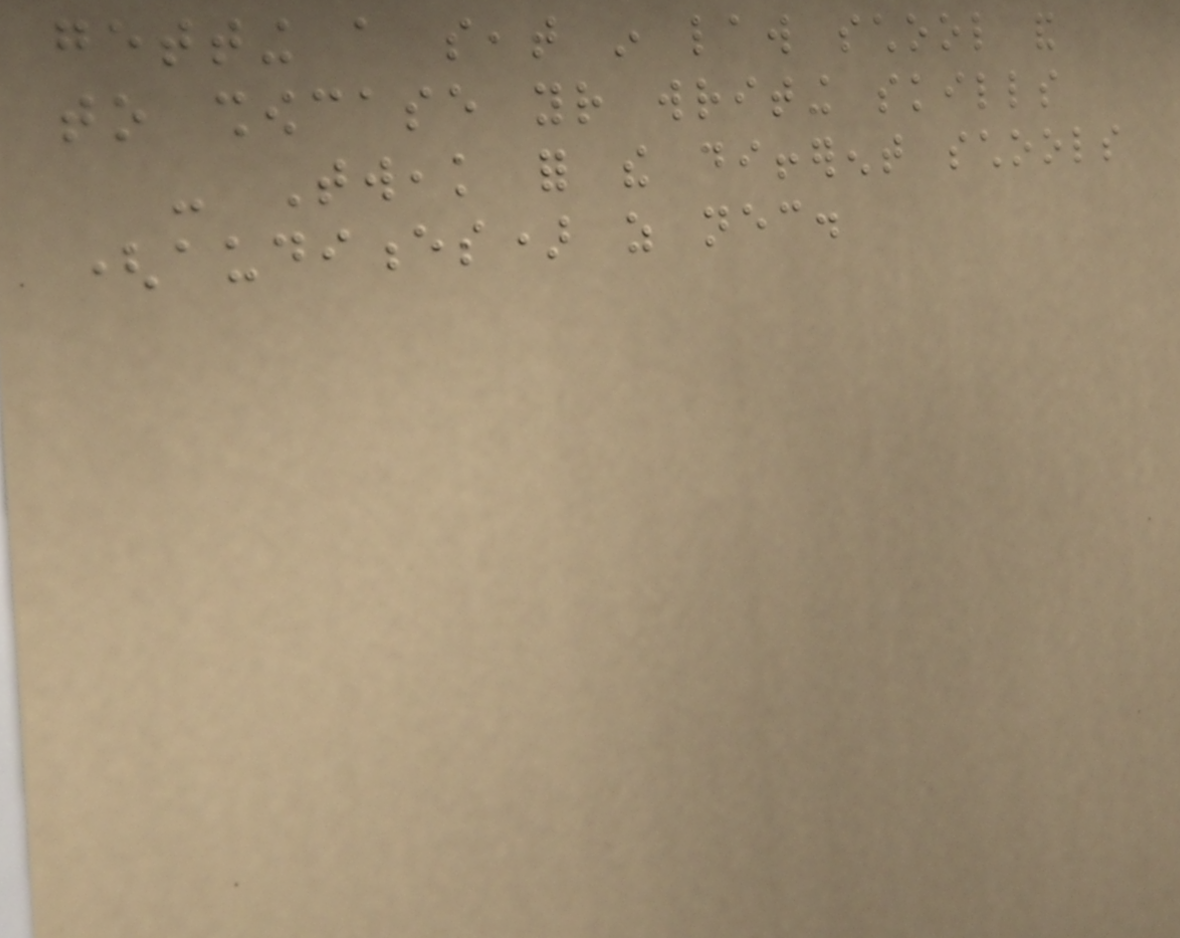getting a seat in law school and
to showcase your writing skills
- Tweak for the different schools
(audiences) as necessary.
